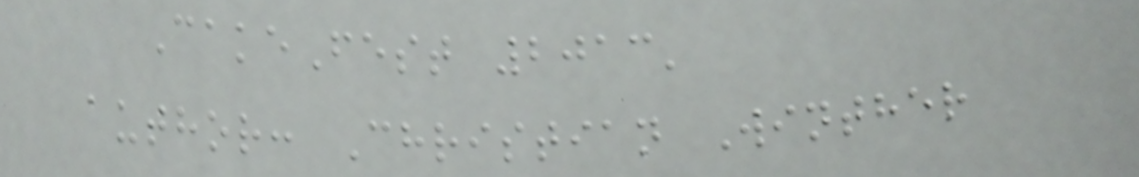CakeFest 2013'
author: Christian Winther
